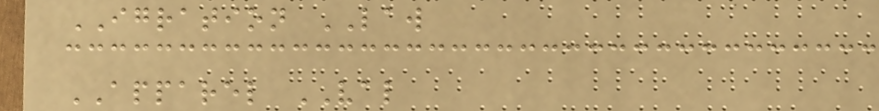IGRATION LAW
APPAREL VAL
